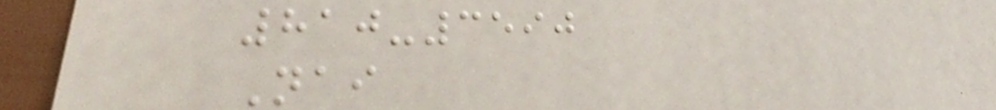810-3590
Nai
